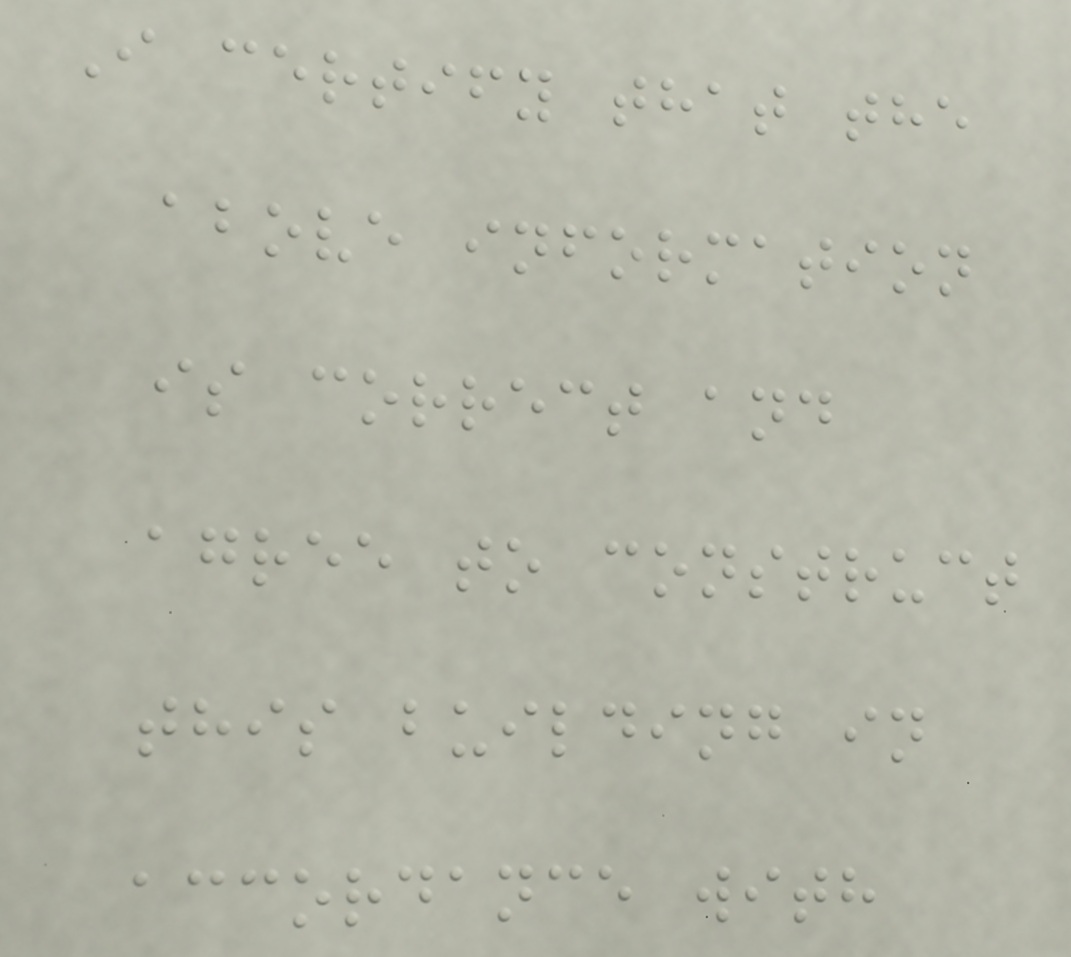I certify that the
above information
is correct and
agree to construct
this building in
accordance with
